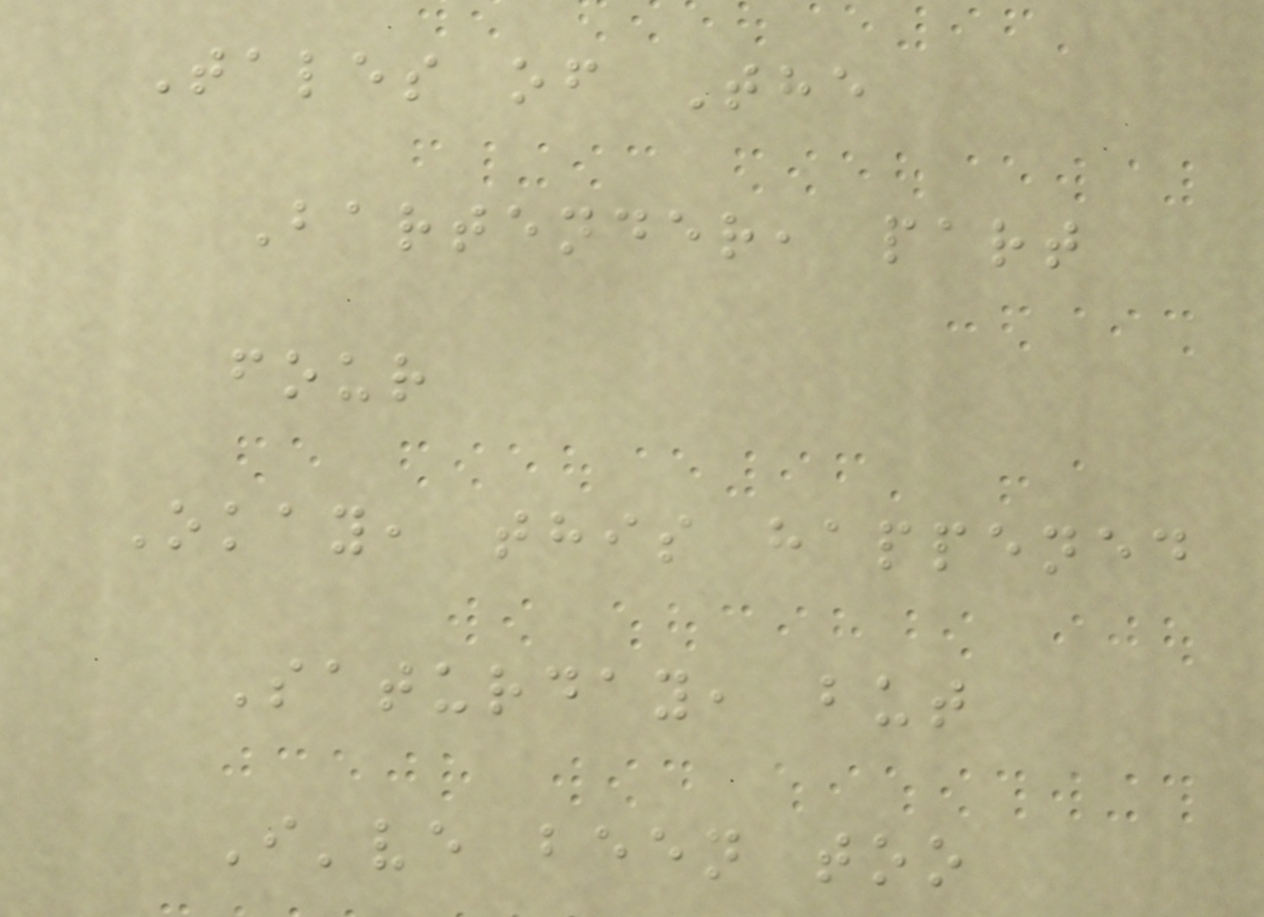Tales of The
Bartender, part
four
Okay, this happened
Saturday, but
I've been too
